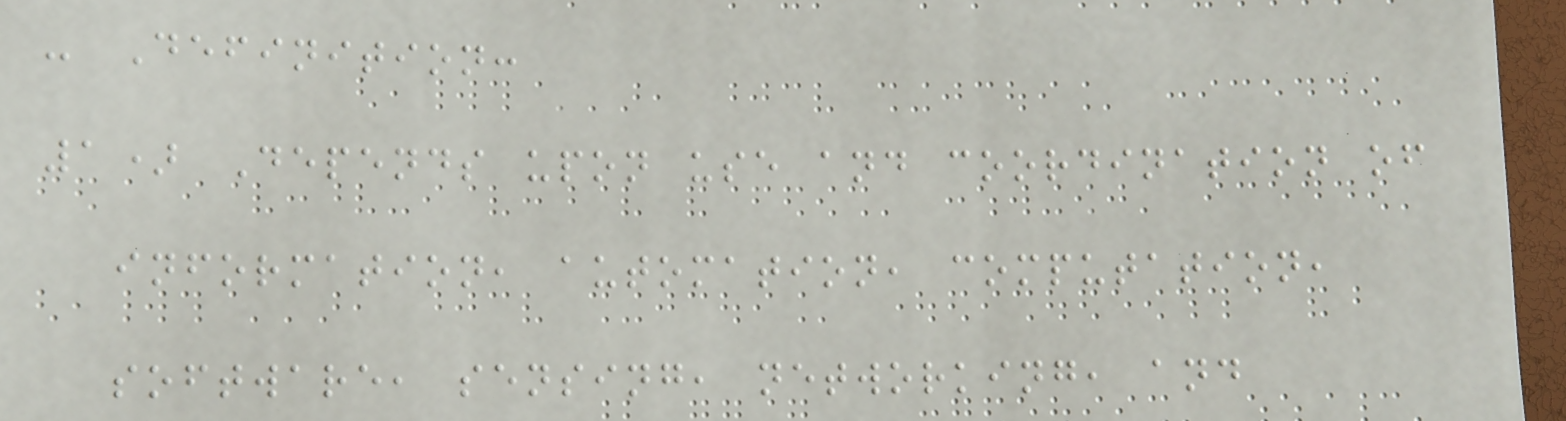- Definition:
1) Depends upon use and coordination of
information, automation, computation,
software, sensing, networking, and
